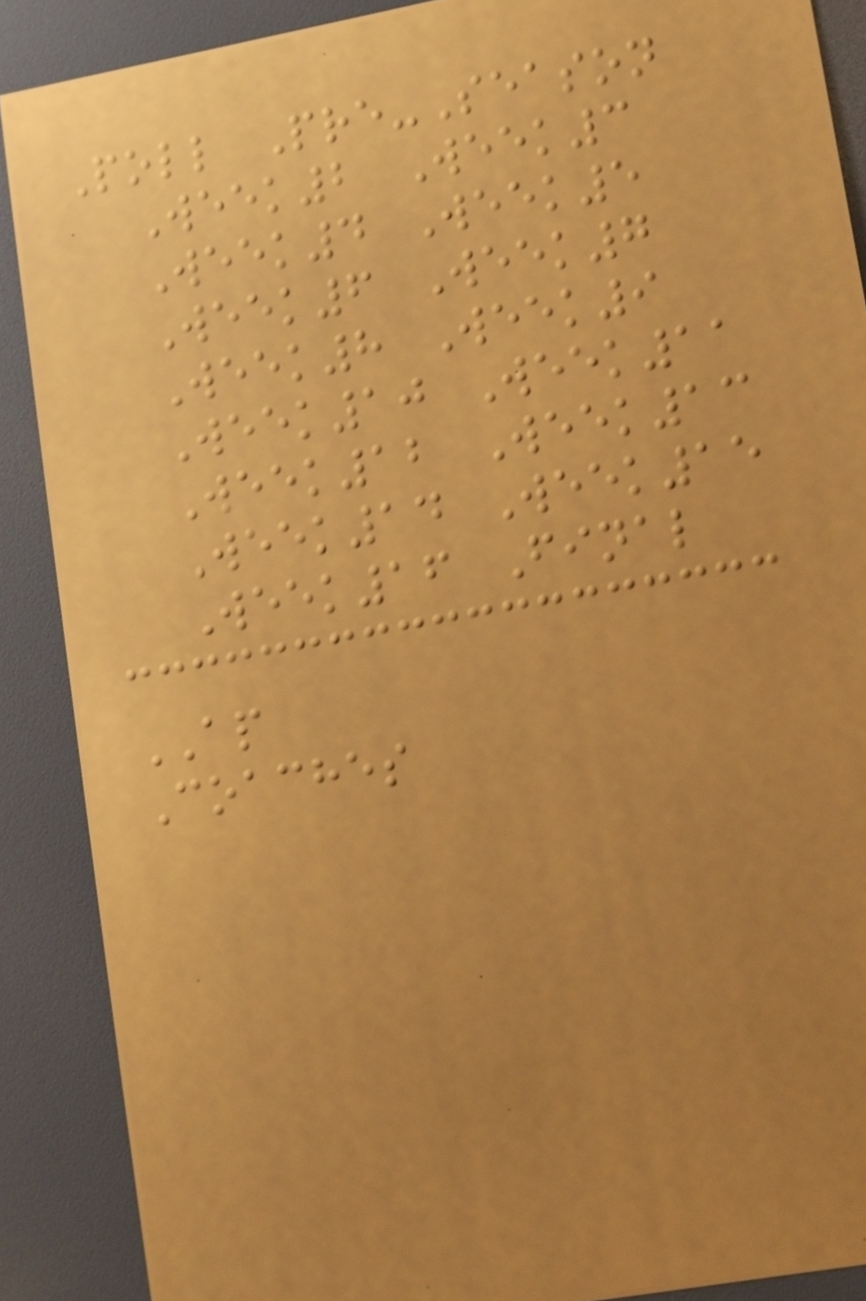Poll Pre-Season
Week2 Week3
Week4 Week5
Week6 Week7
Week8 Week9
Week10 Week11
Week12 Week13
Week14 Week15
Week16 Final
AP
Coaches
